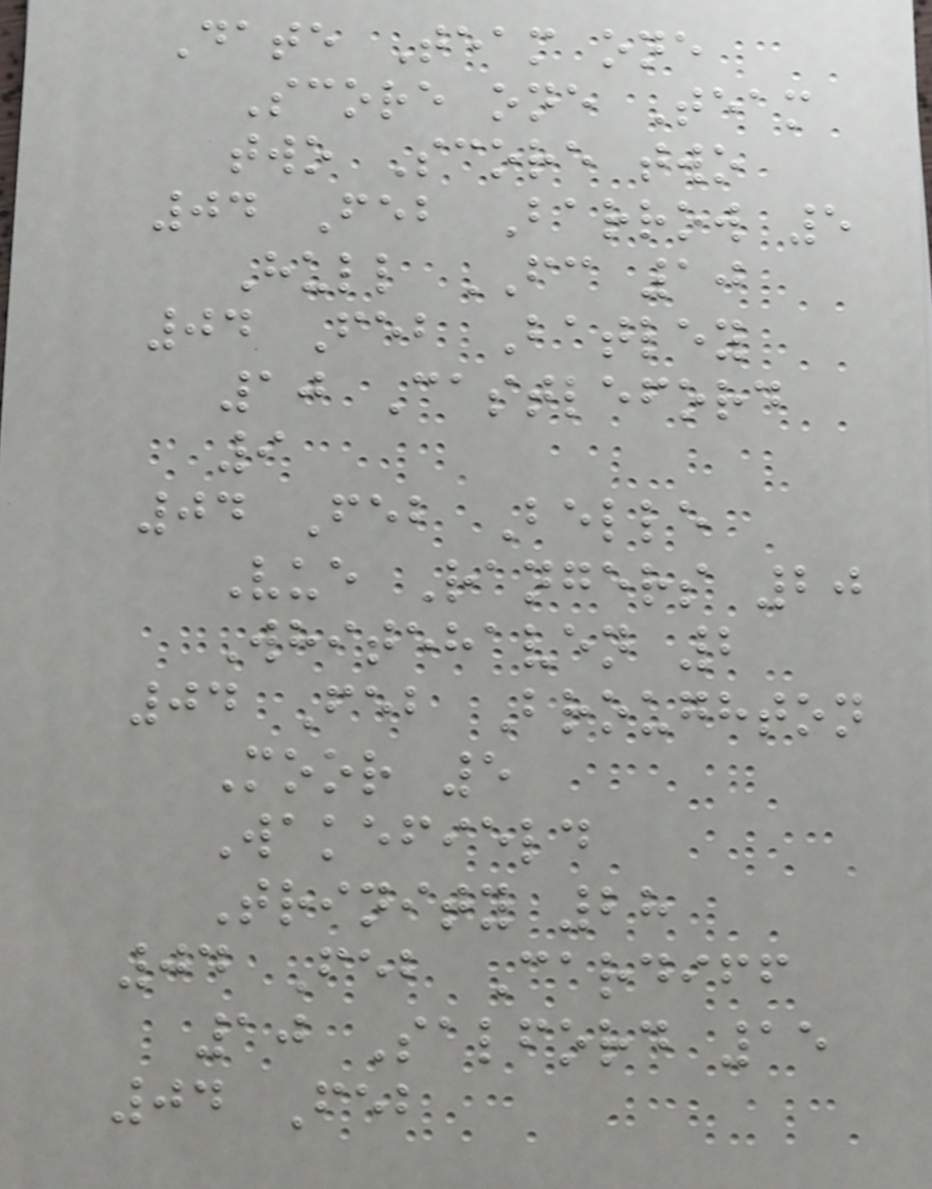Date Team one
Score one Team
two Score two
04 Feb Barrow 5
Hull FC 10
04 Feb Batley
10 Castleford
9
04 Feb Belle
Vue Rangers 20
Whitehaven 2
04 Feb Broughton
Moor 5
Wakefield
Trinity 28
04 Feb Cardiff
10 Salford 15
04 Feb
